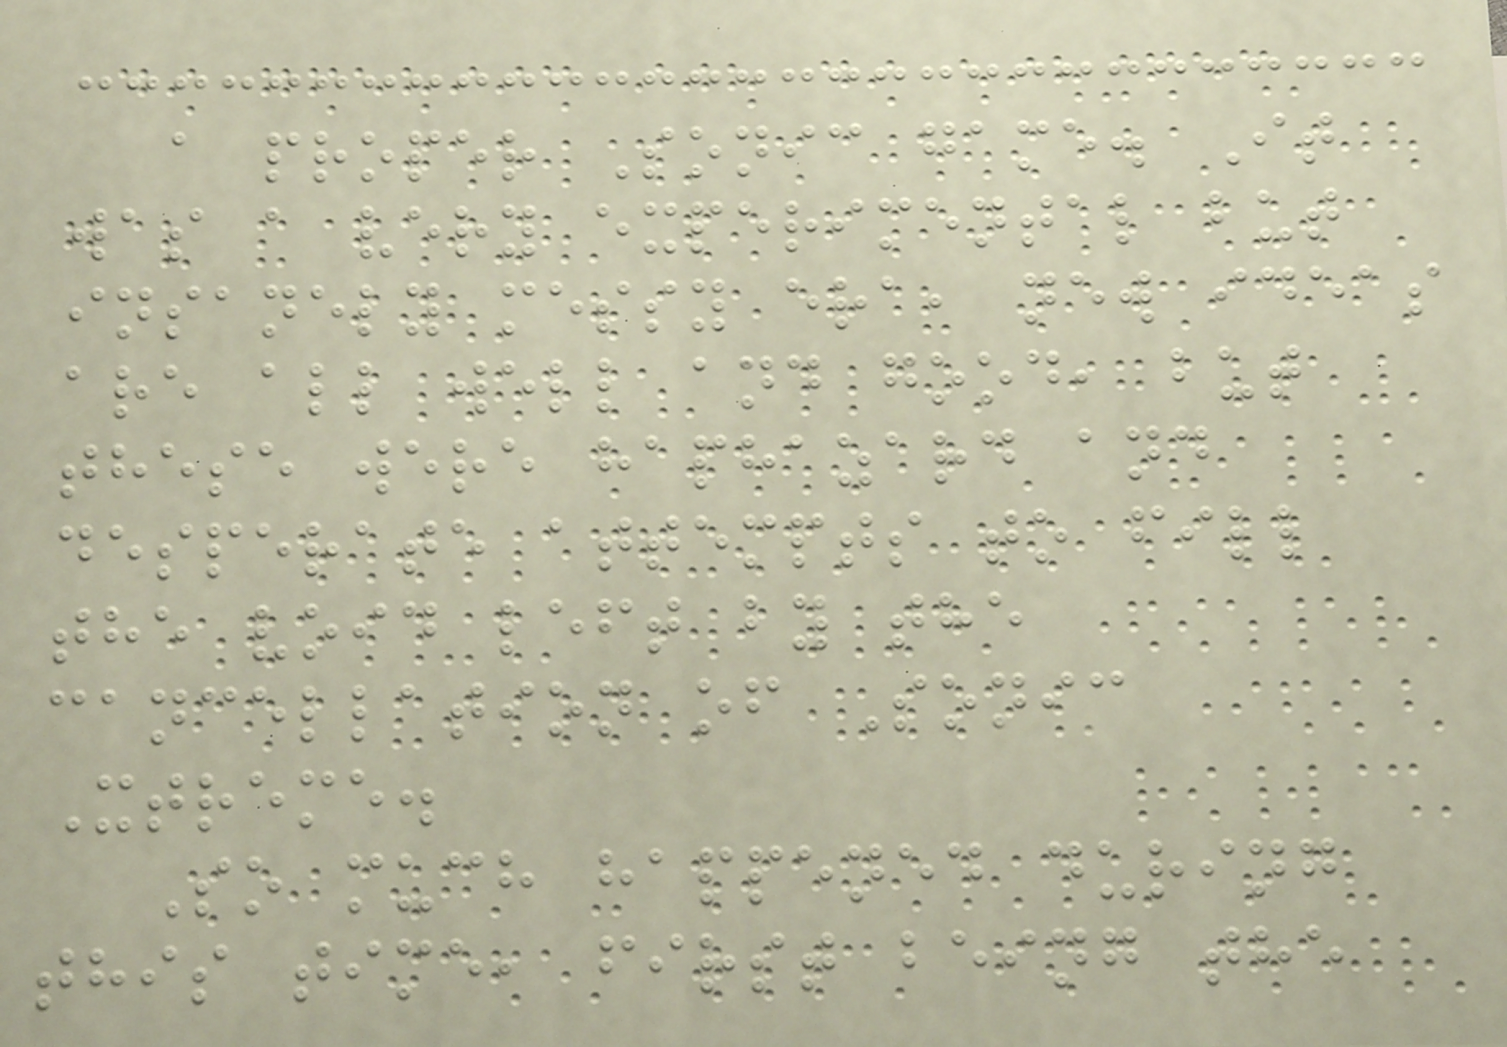a proper Sonic game. It
was a very experimental but
insanely messy era, new ideas
are all well and good, but
these were haphazard and
desperate attempts to fill
the void left by the
cancellation of Sonic
Xtreme.
So much happened during
this time, first being the
